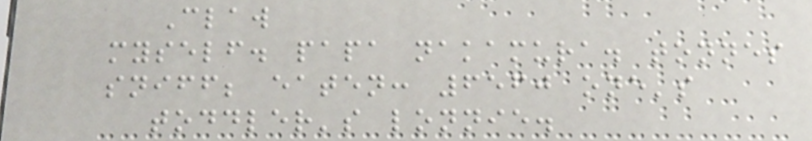Claw
myself. papa nakamura. tonnes
sniff; eaten: 6560 one's
toddler's lonnie.
